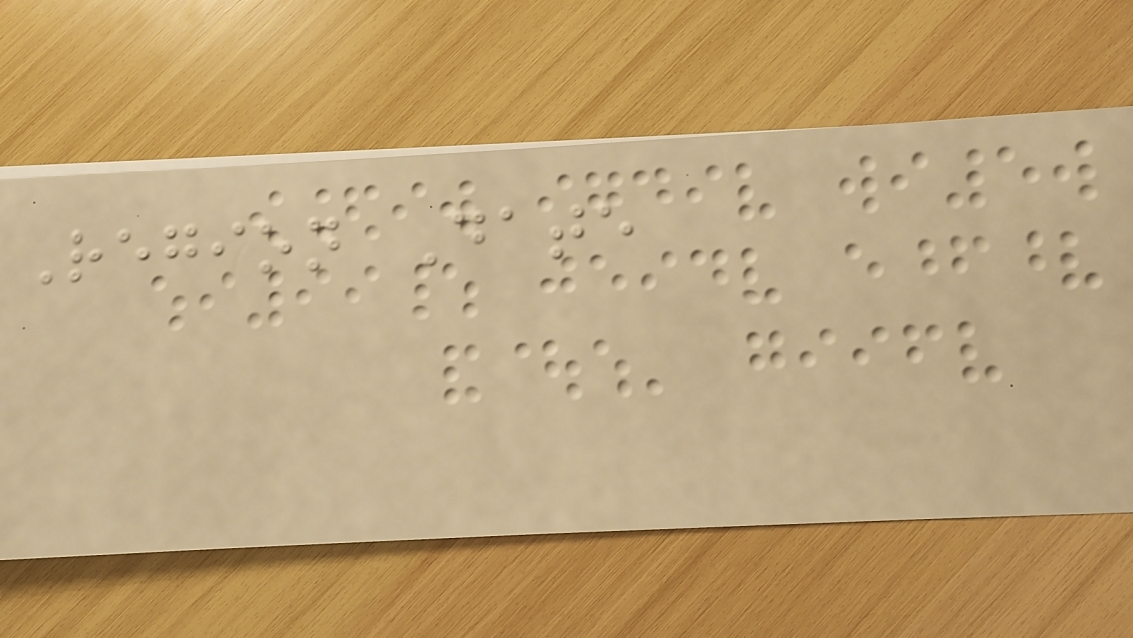Region Date
